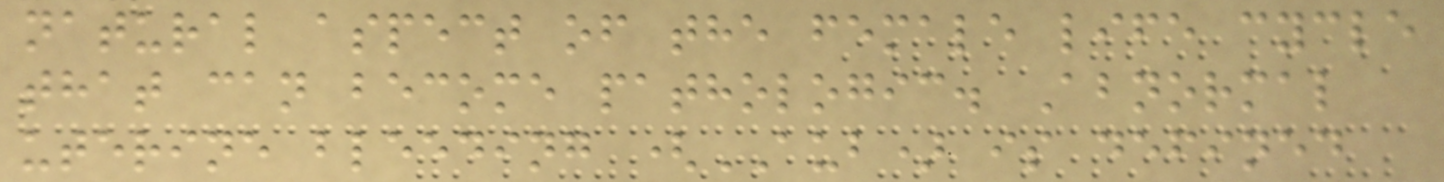natural aspect of the female life cycle
that can become pathologic. Abnormal
uterine bleeding (AUB) is defined
